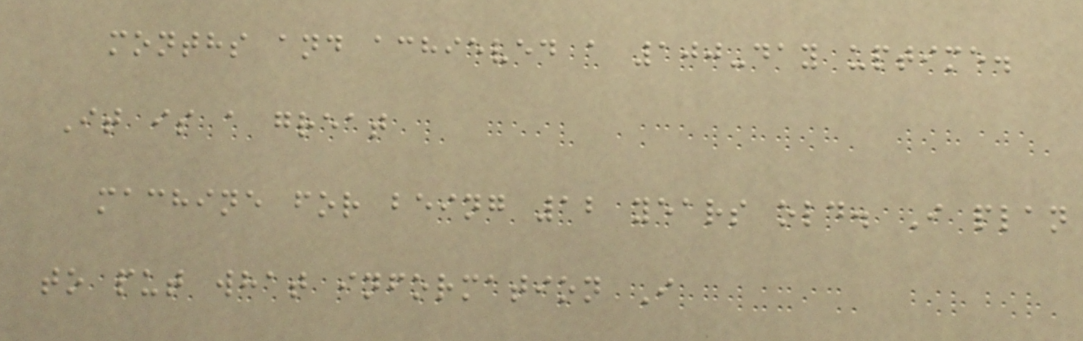months and achieved a 100-day uptime.
It is a great
machine for being 12 years old. I plan
to put what information I
